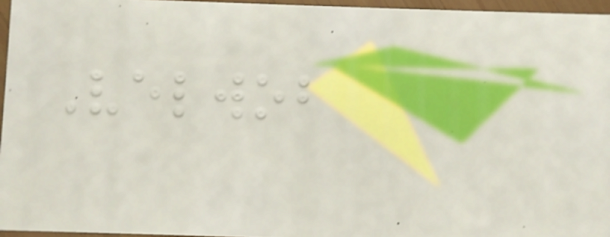Velwob
